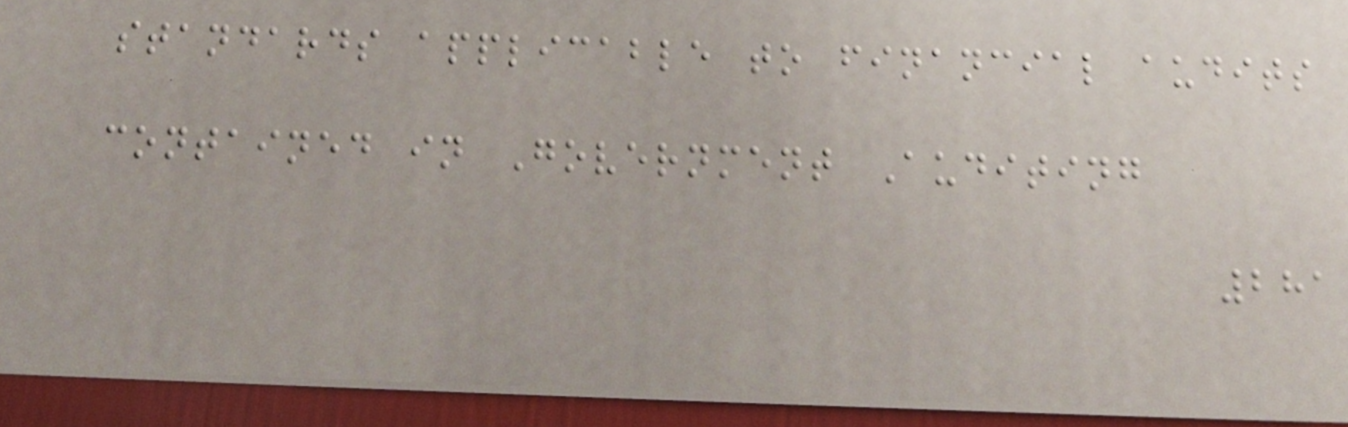standards applicable to financial audits
contained in Government Auditing
281
